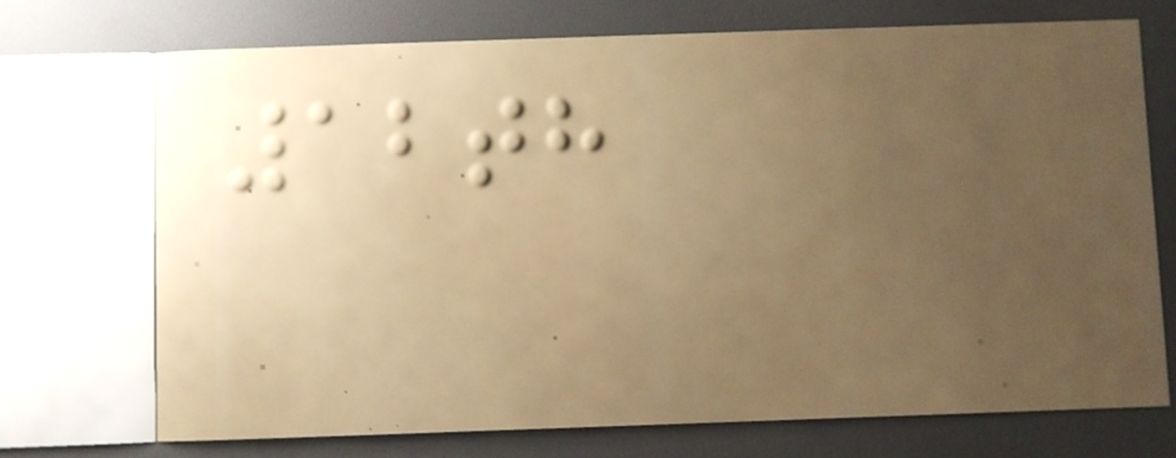12th
